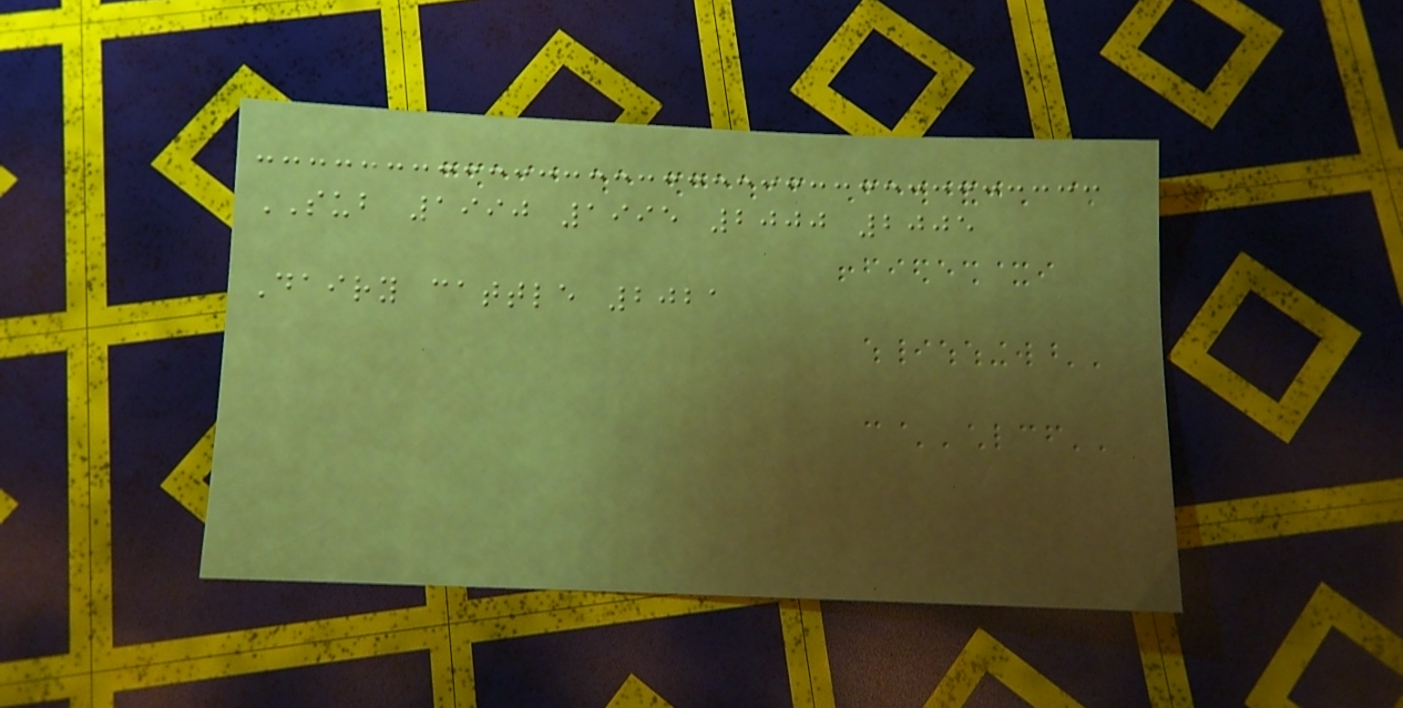SUB 1990 1995 2000 2005
Dairy cattle 2021
